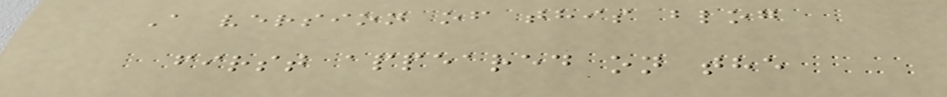A version of this blog
first appeared on the
